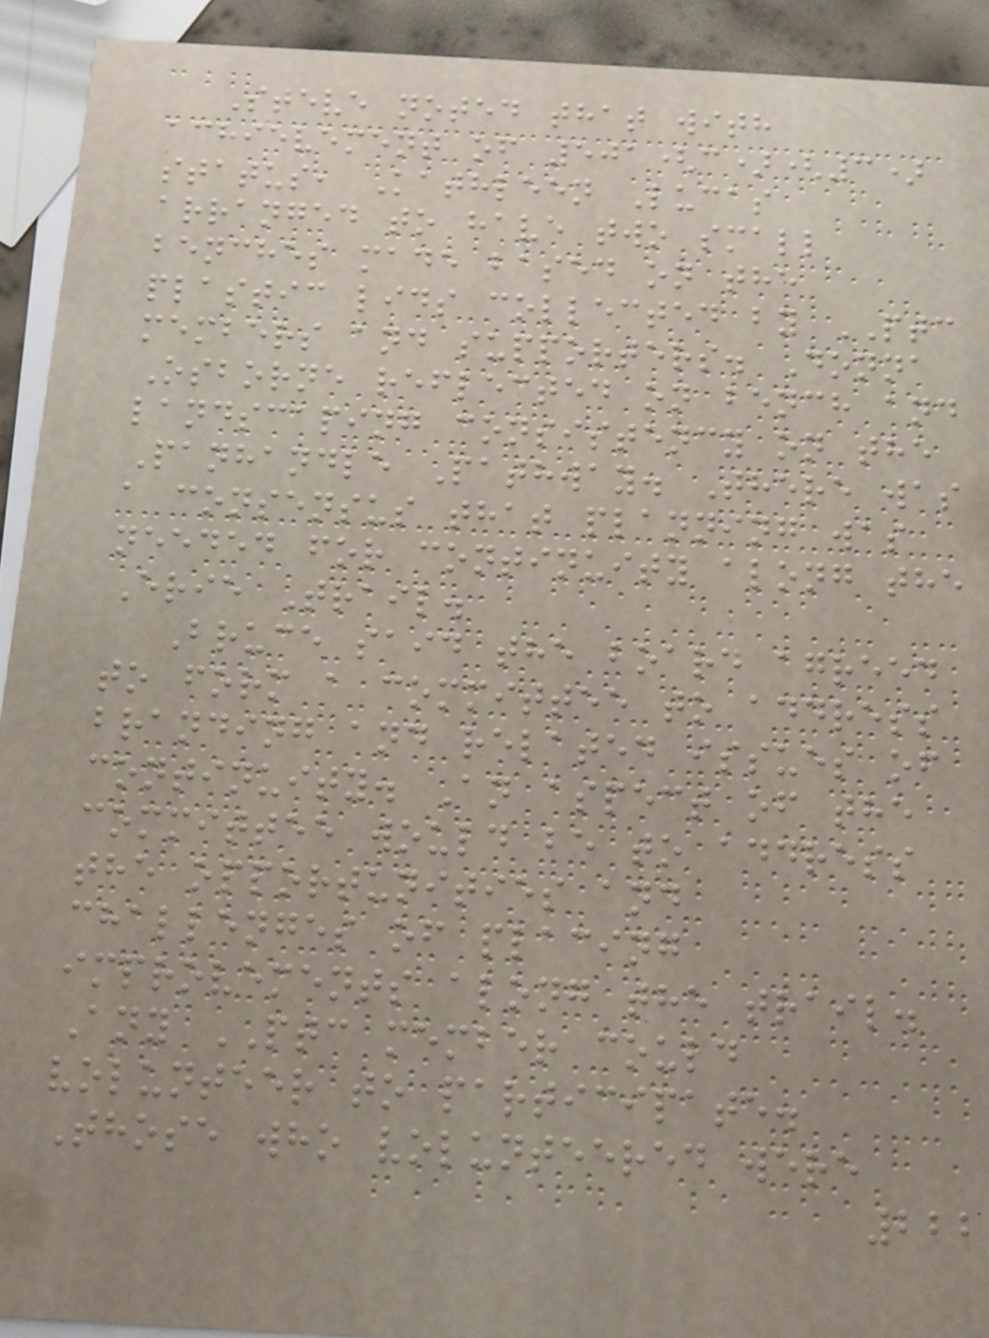Steve noted that with
achievement of 501(c)(3)
status, Kathleen Lucas
arranged to have two small
benches made based on the
plastic lids collected by PTC
members and supporters. Donna
Osborne reflected on bench and
landscaping consistency on the
Panhandle Pathway. There was
a consensus that planning was
needed for continuity along the
Erie Trail.
Bruce said the board agreed
to form a committee to address
branding and related issues of
continuity. An aspect of the
committee would be to address
the opportunities and
challenges of placing
improvements along the trail.
Any PTC member could
volunteer to participate.
Those who volunteered were
222
